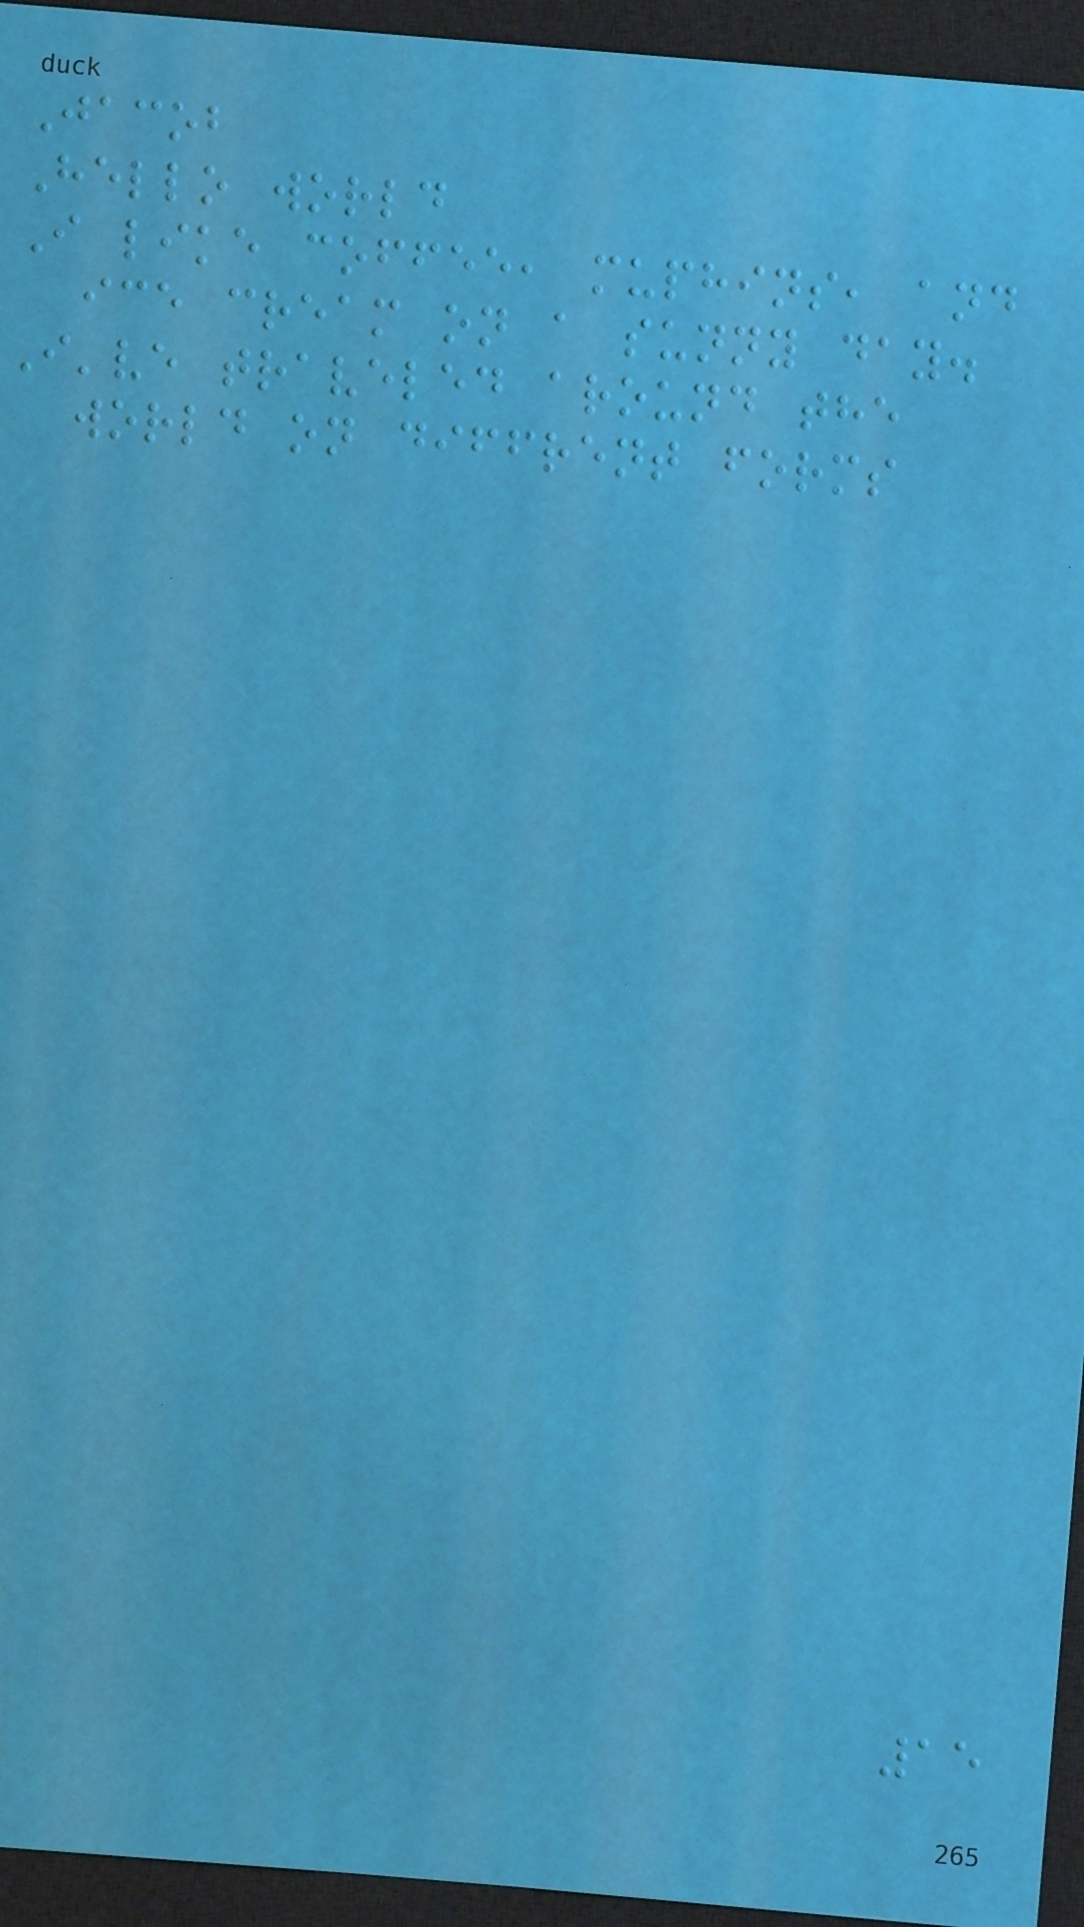Jacob
Hello world
I like coffee, muphins, and
ice cream on a sunny day.
I've traveled around the
world on diffrent forms
15
